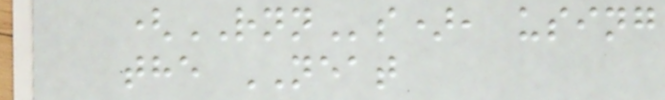(RNNs), using
the NEAT
